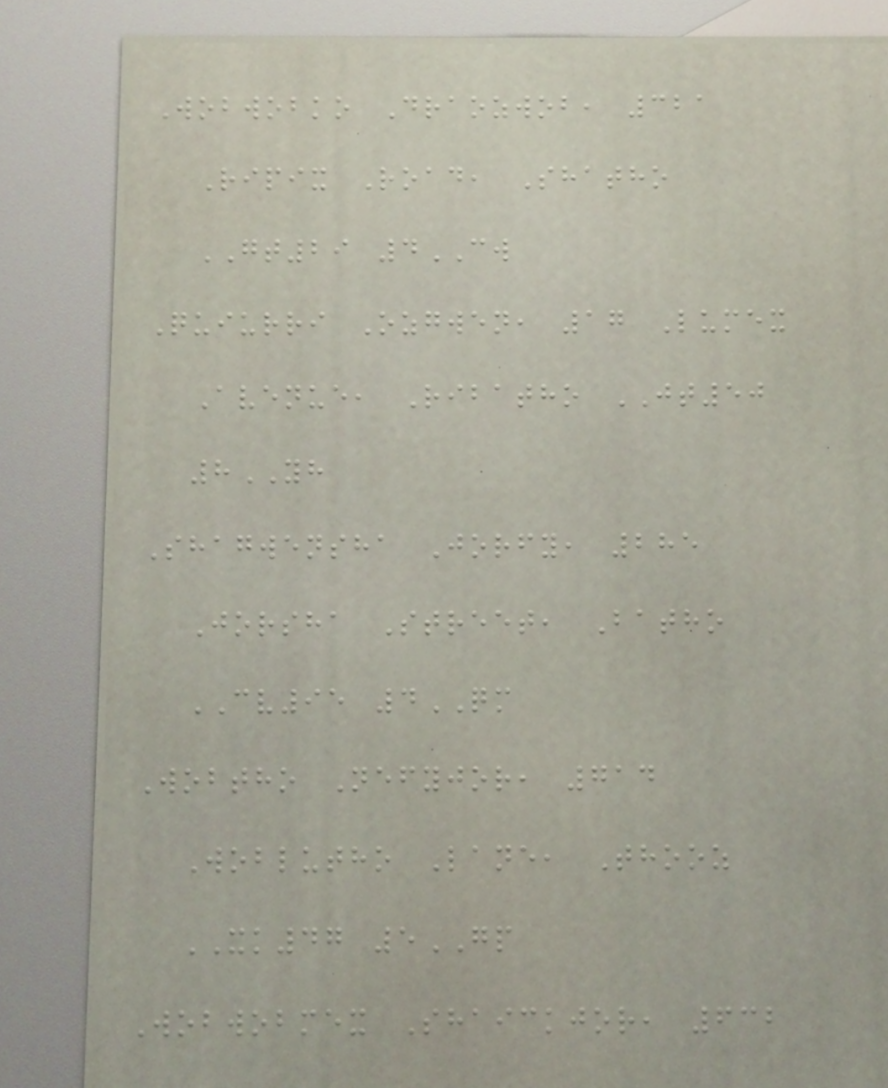Wobwobko Draozwob, 321
Ripix Road, Shatho
GT29 4CW
Quiurri Ozgwen, 17 Lumex
Avenue, Ribatho JT50
8YH
Shagwensha Jorfy, 285
Jorsha Street, Batho
CV95 4QM
Wobtho Nefyjor, 714
Woblutho Lane, Thooz
XK47 5GP
Wobwobmex Shaickjor, 632
